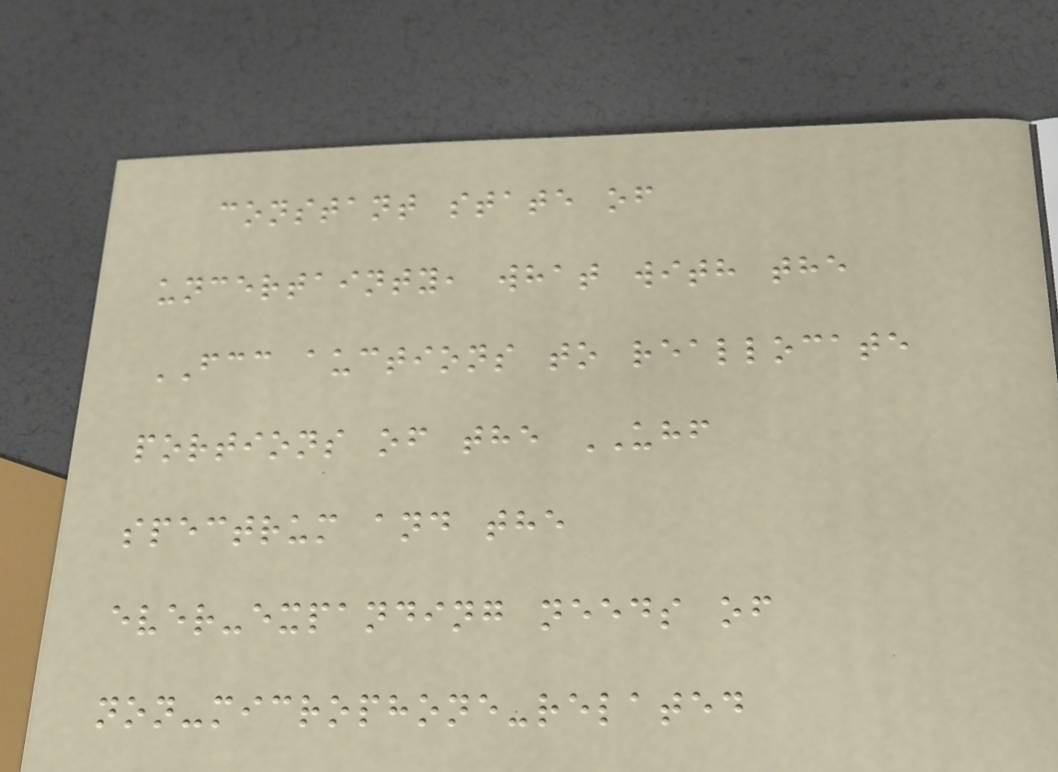constant state of
uncertainty, what with the
FCC auctions to reallocate
portions of the UHF
spectrum and the
ever-expanding needs of
non-microphone-related
